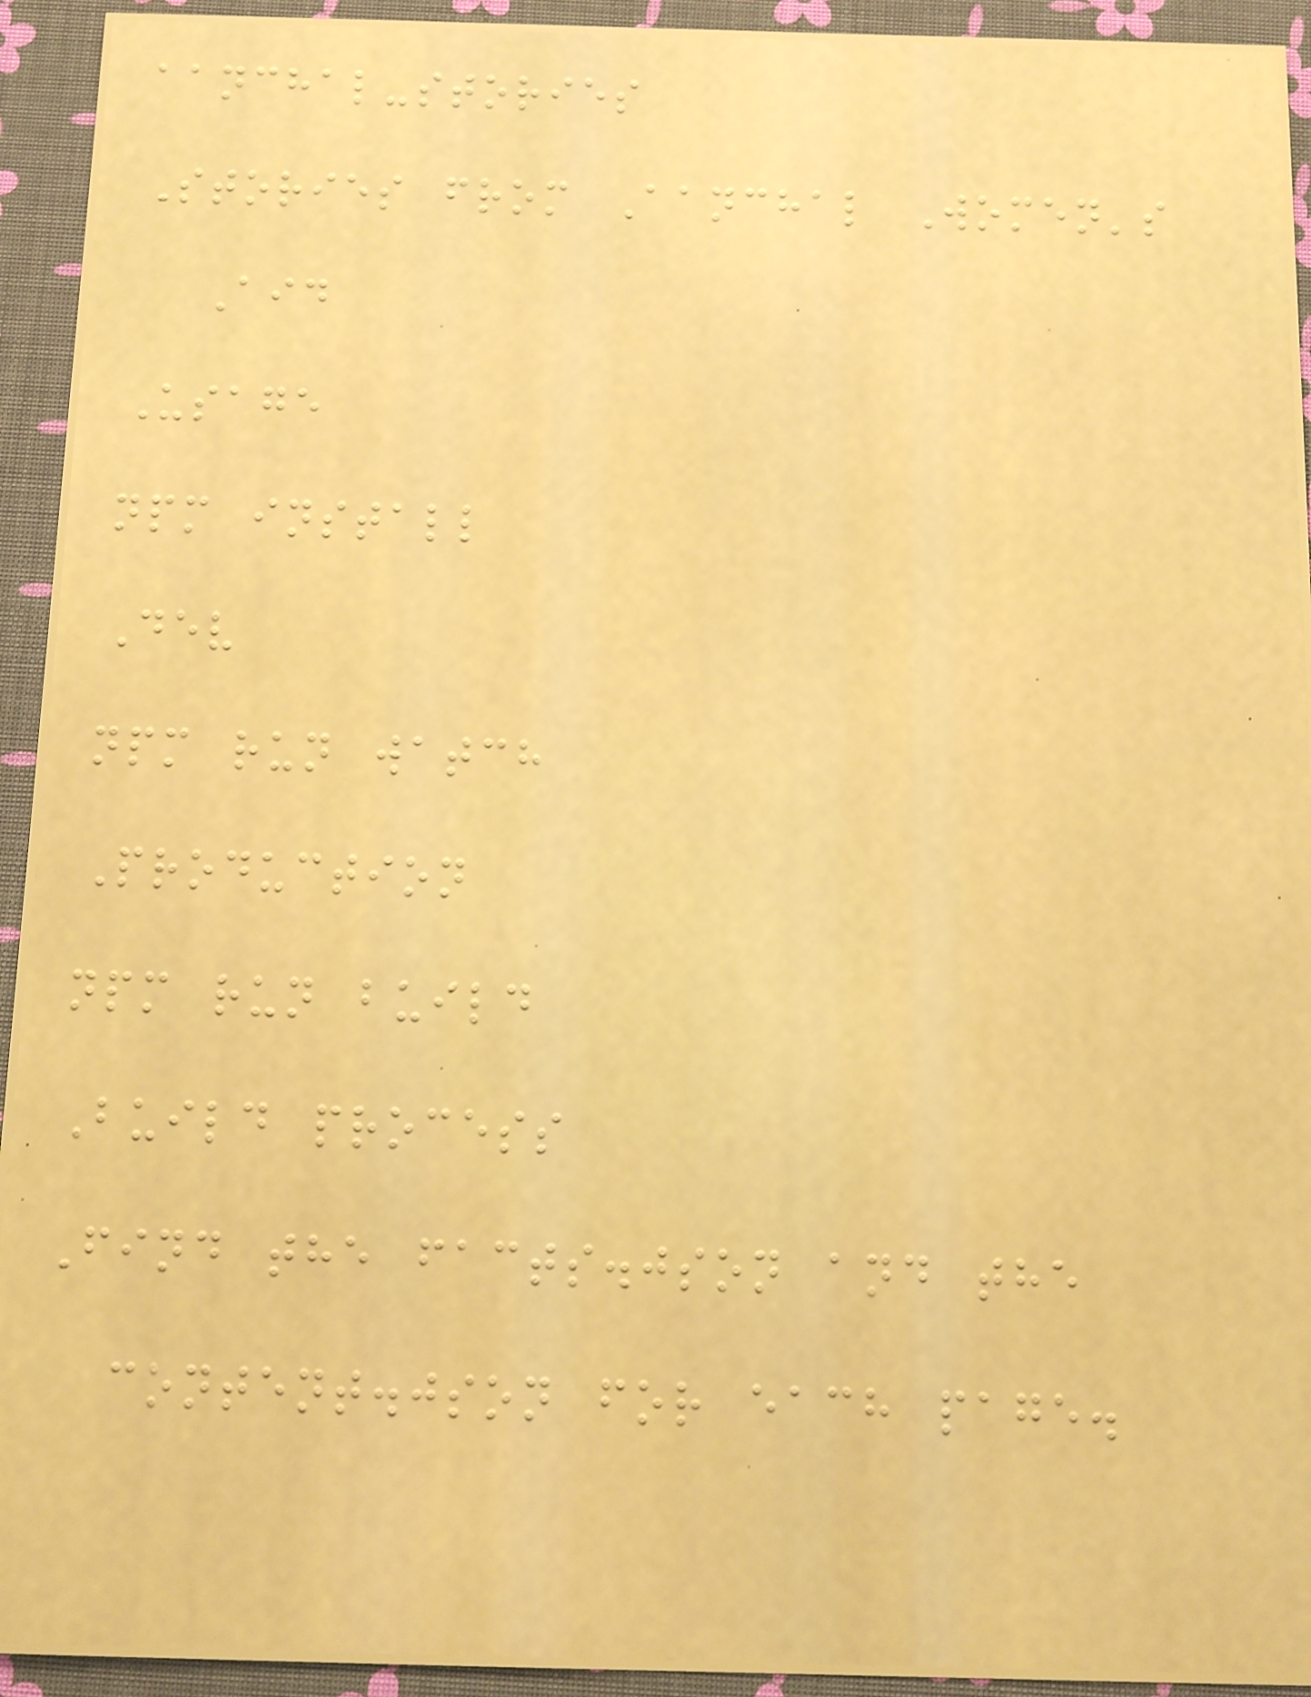aanchal-stories
Stories from Aanchal Women's
Aid
Usage
npm install
Dev
npm run watch
Production
npm run build
Build process
Find the facts.json and the
content.json for each page.
